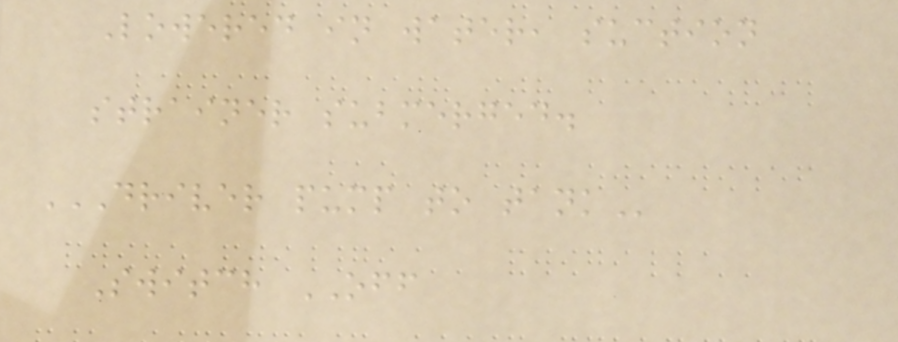Lowered in water, suction
strainer submerged.
DRIVER PUMP TO TANK
Switch OFF
